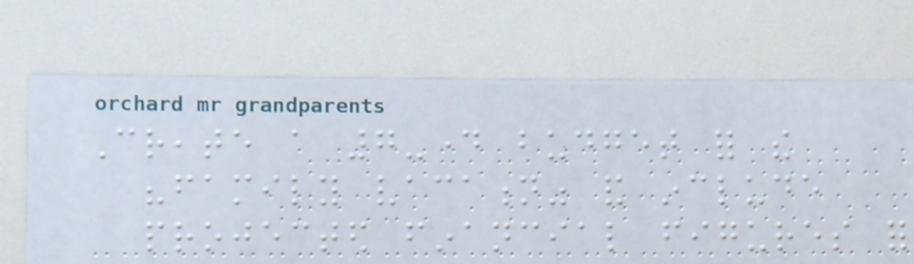Create a 7-day budget for the
"family vacation" and include
projected financial figures for
